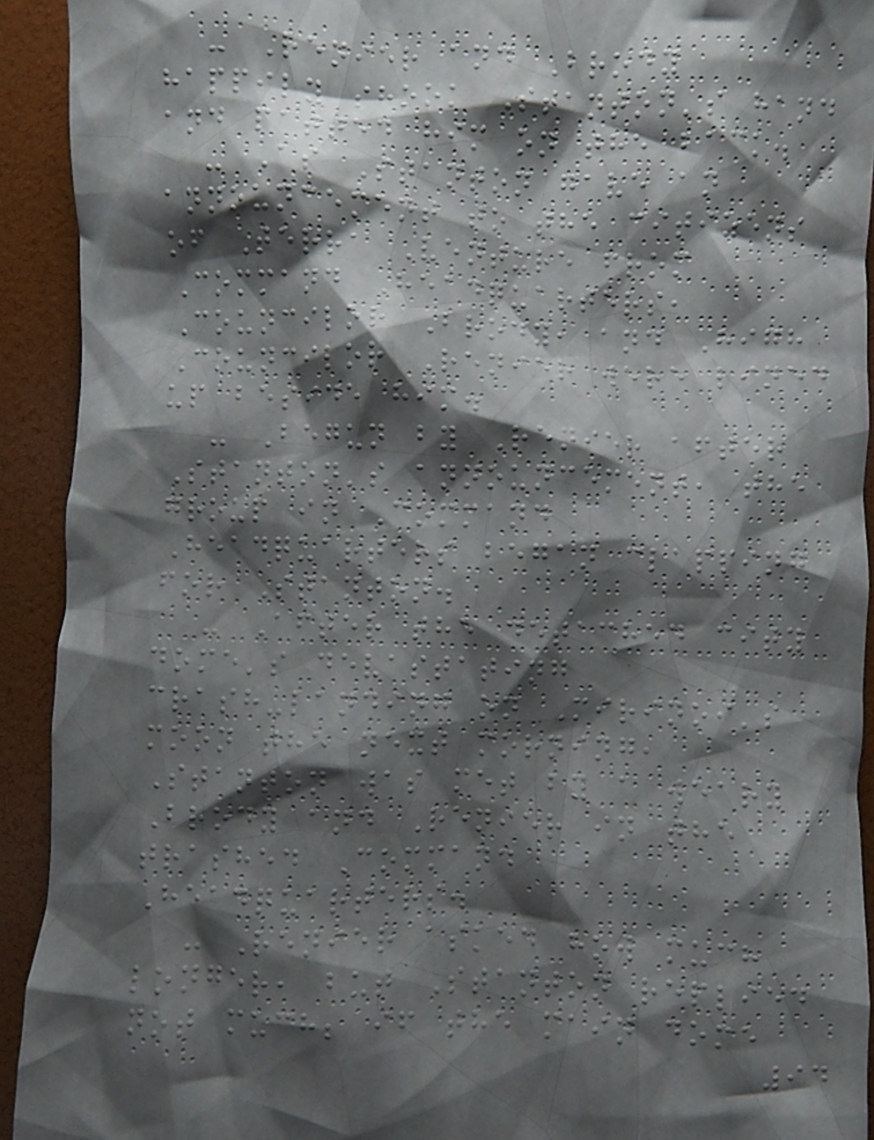- Renier and Brody
happily shook Stanton's hand
and patted him on the back.
- As Stanton gave an
announcement to the citizens
of Terra Venture from
Command Headquarters,
Councilor Brody, and High
Councilor Renier were lined
up beside him.
- Begun by Renier after
Stanton's announcement, the
group in Command
Headquarters began clapping
for Stanton.
- After the detached city
dome's devastating
crash-landing on Mirinoi's
moon the next morning,
Stanton was met by a weary
Brody and Renier in the
trashed Command
Headquarters.
- Renier asked how much
longer, but Stanton replied
not much; if the main dome
94
